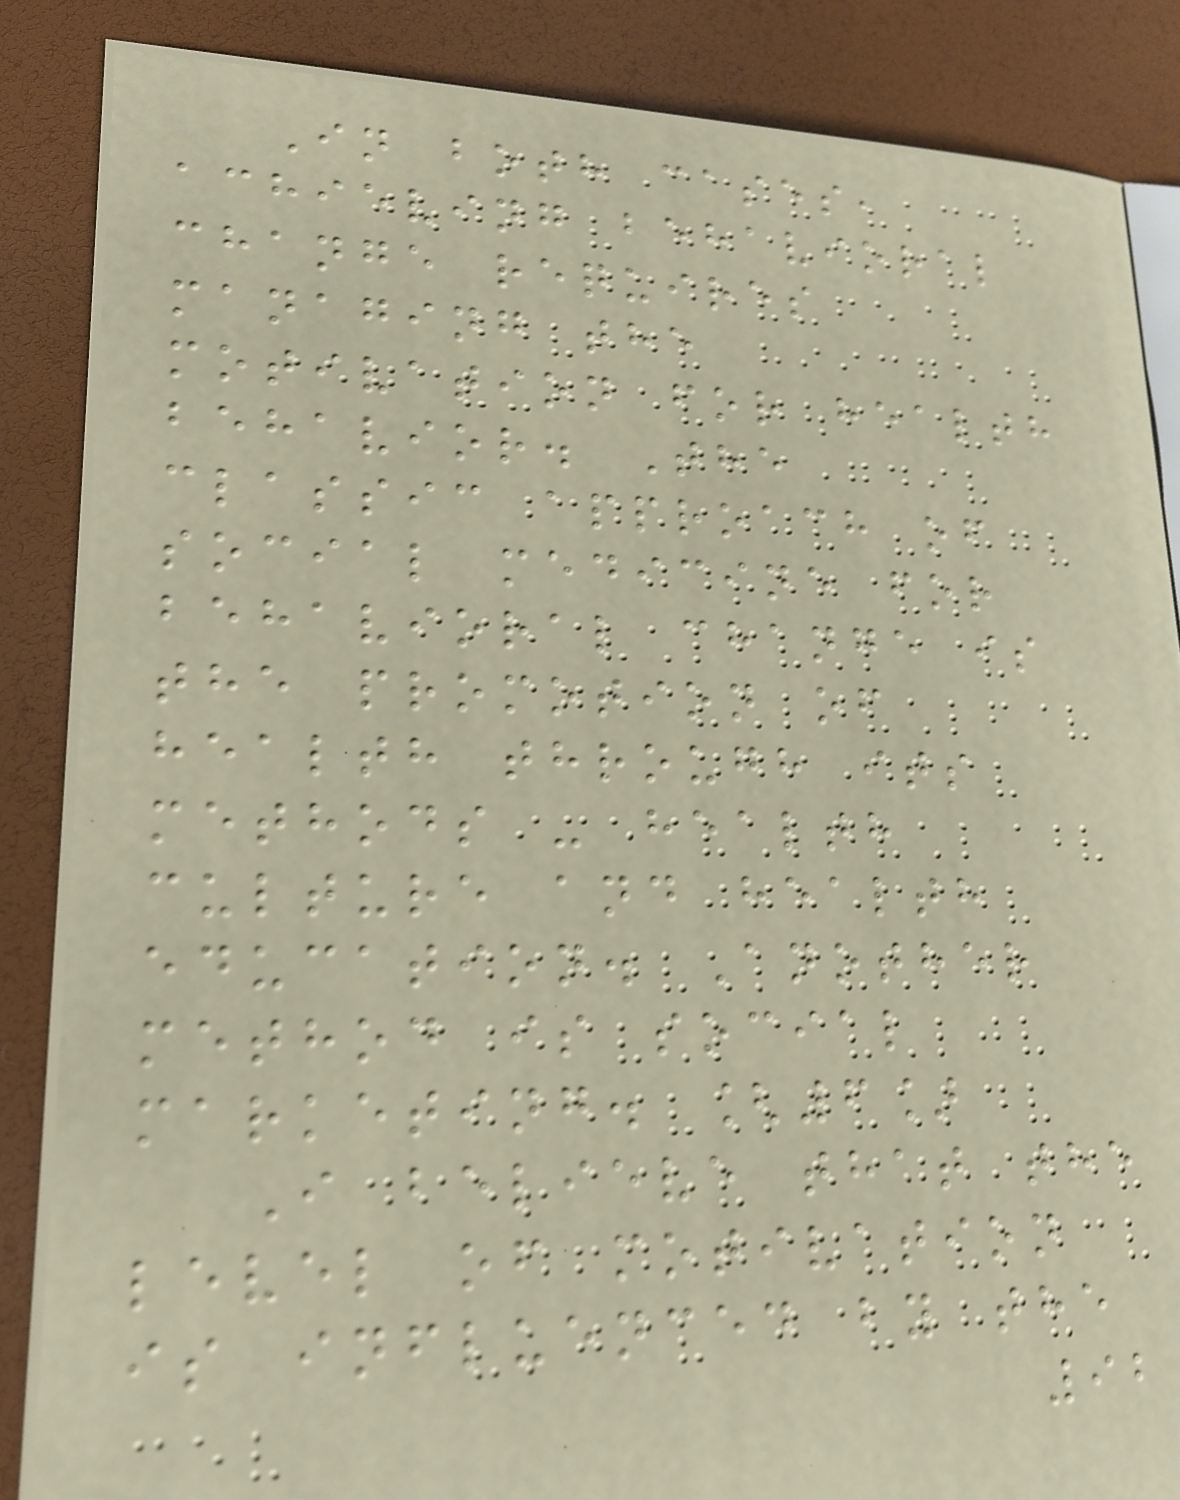In both cases,
achieving behavioral
change requires
managing the
motivation for health
behavior. The
classic approach of
social medicine for
behavioral change is
the promotion of
health through its
methods - health
culture and health
education. Another
method is social
marketing. [6]
I believe that the
level of motivation
is influenced by the
92
